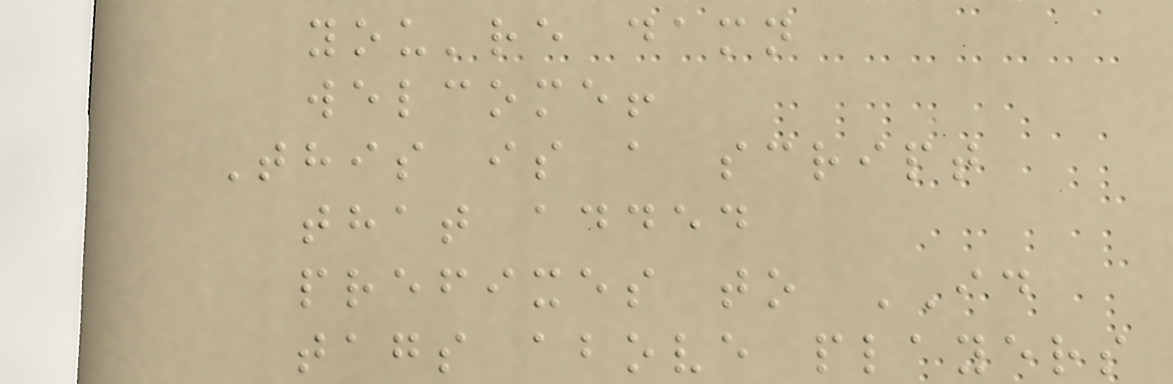you're damn
welcome!
This is a script
that added
prefixes to ID
tags above players
